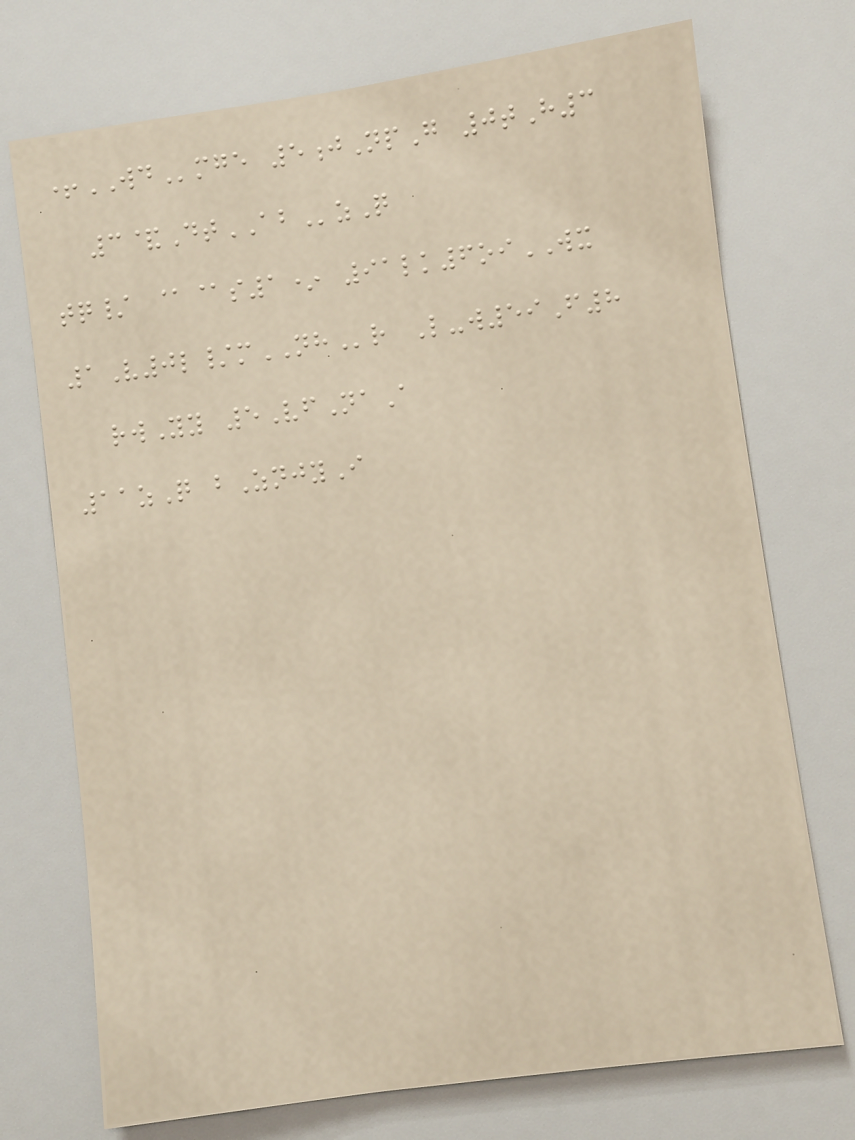+WDmge 5jNpG 0tH3
3&DtABzQ
tq/ @@s1* 91lk6oiWX
1V0l/mNHr L-w59F8
rwYy 5VfNaA
11zQ bZnjyI
